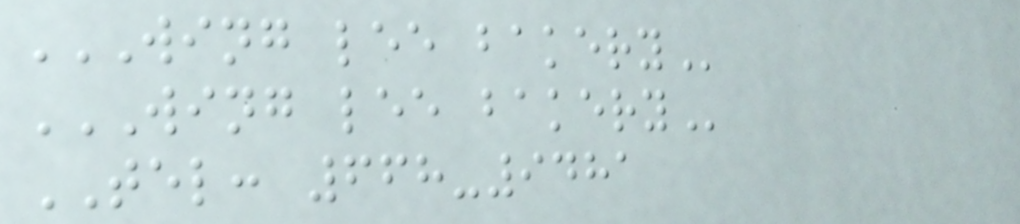WING LEE BAKERY
WING LEE BAKERY
TEL: 668-9481
